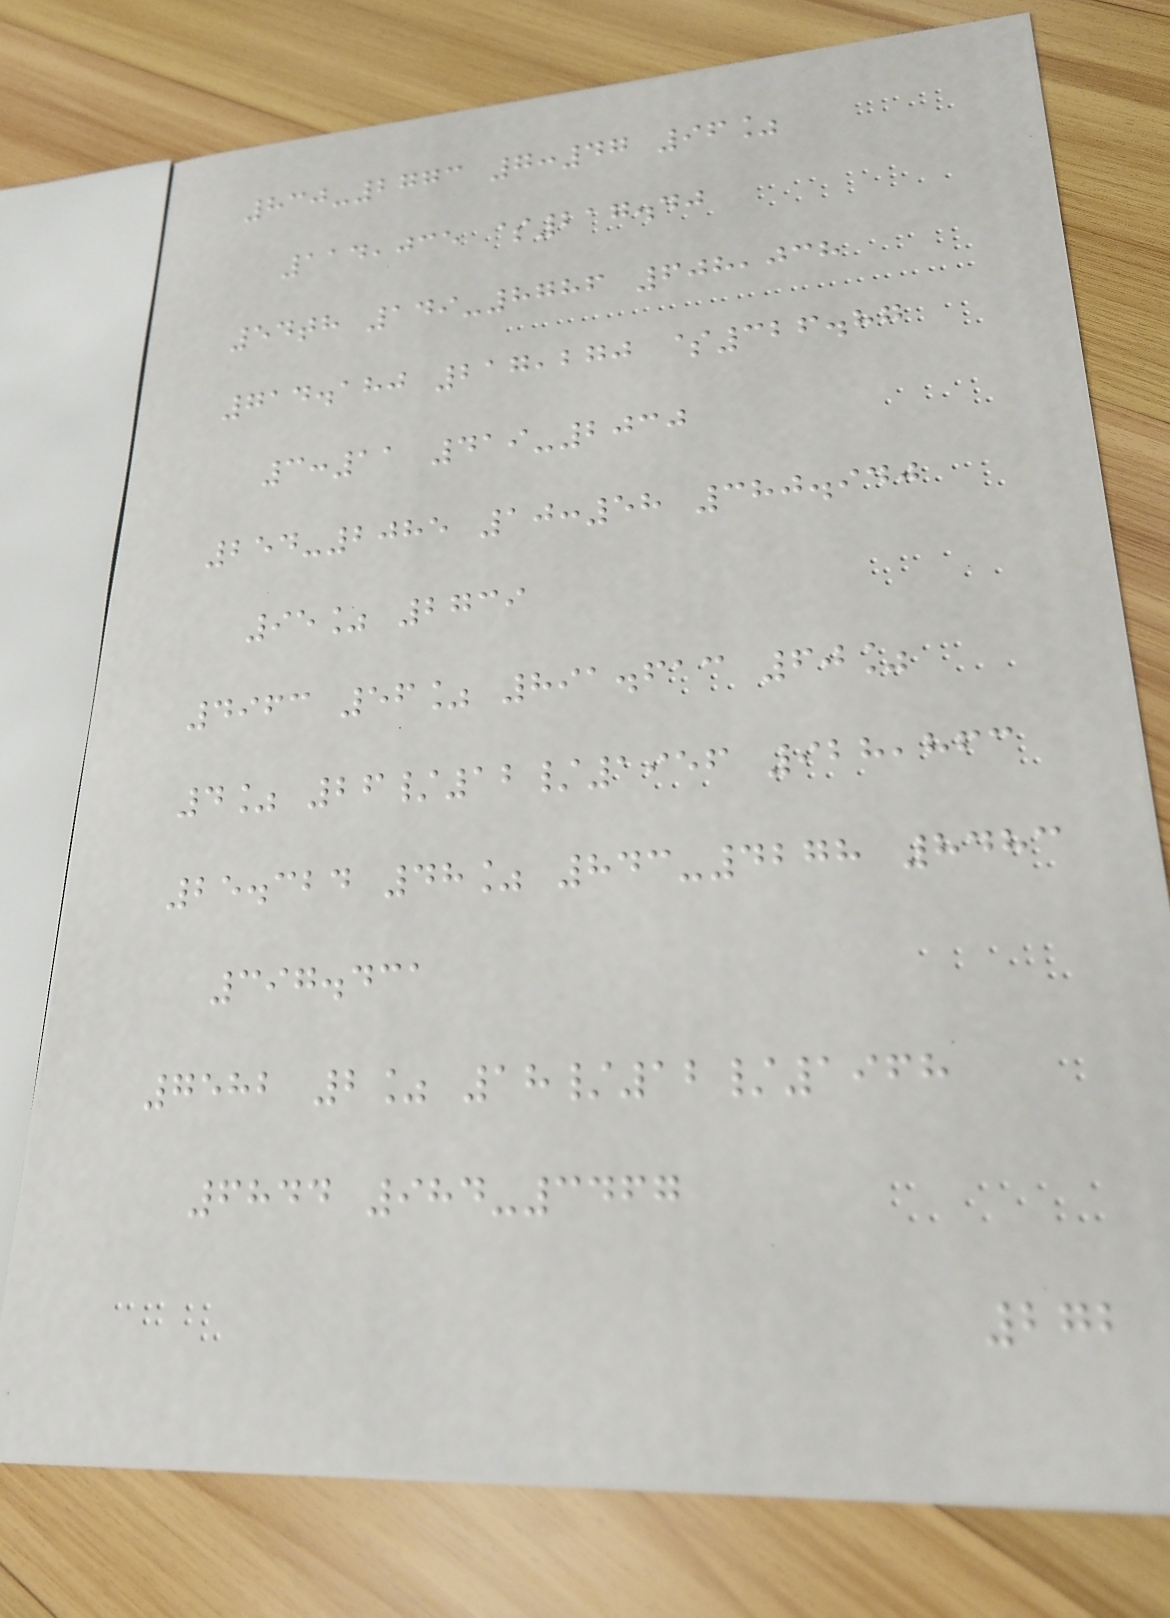830-2773 7:47 96%
114,035 $217.40
54th 149-8786 608,038
714.180 217,270 $326.87
3:11 419-2030
254-2085 10:58 380.940
95% 2739
4963 56% 891.613 60%
4% 26/12/1956 928,863
25.324 48% 843-4278 8483
397.431
7582 2% 18/12/1968
6844 984-3467
272
